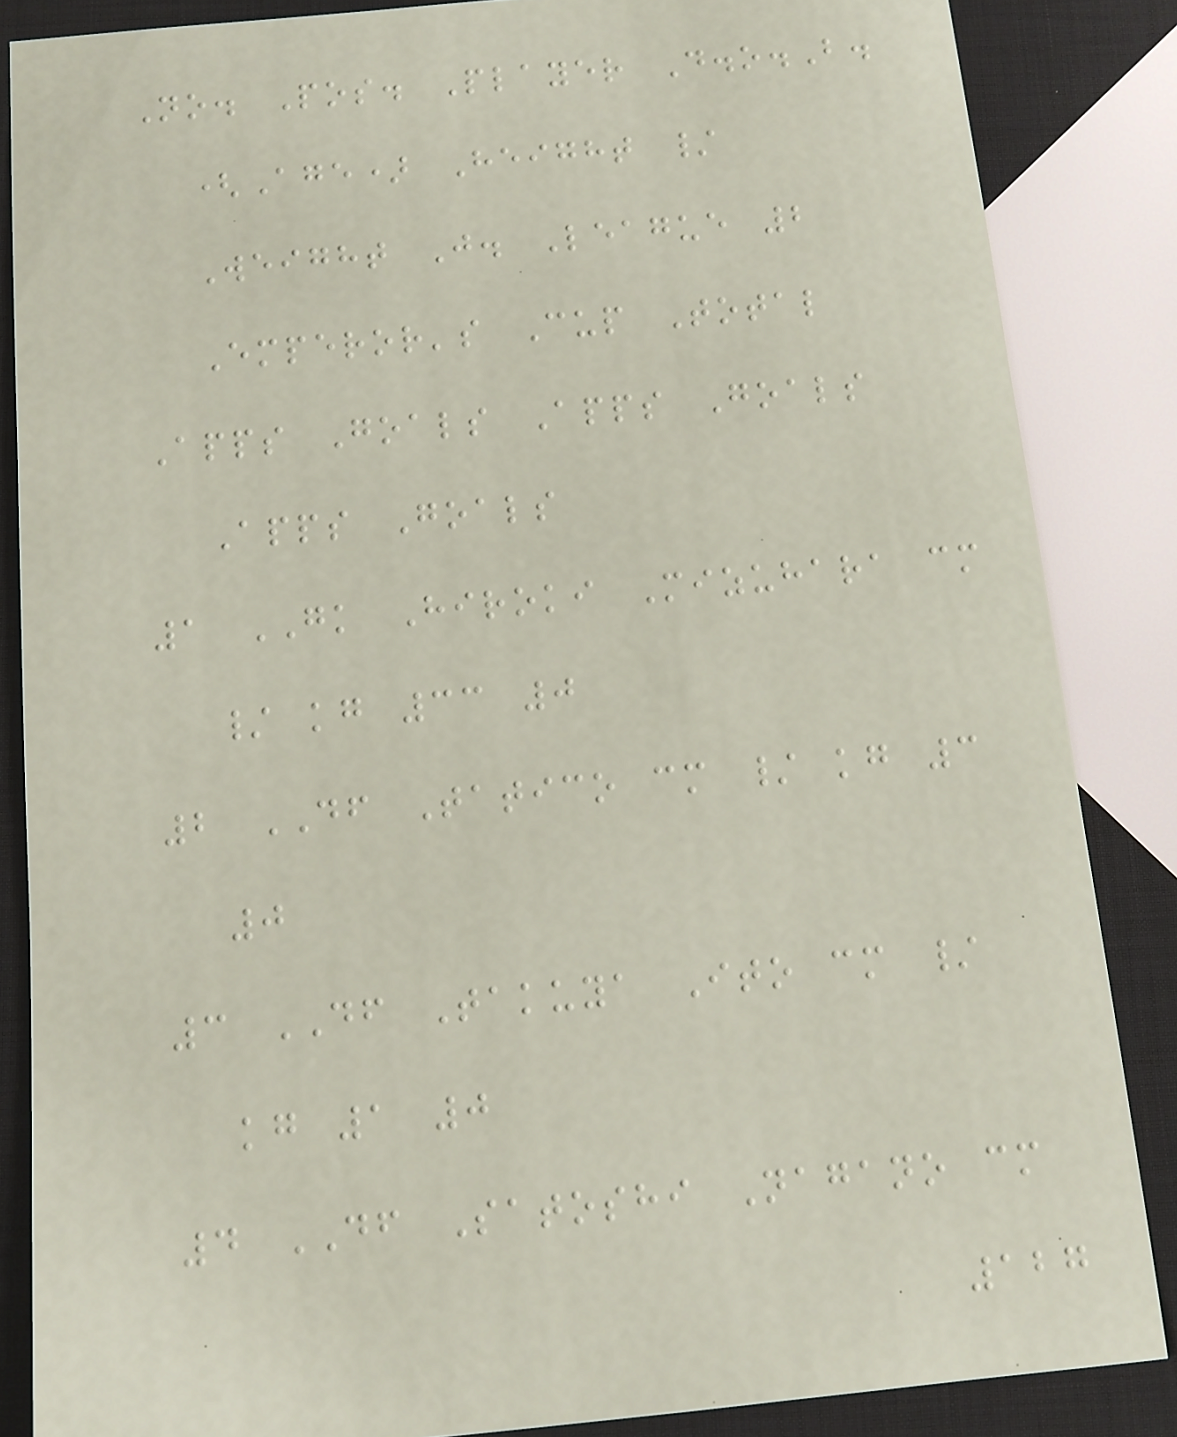No. Pos. Player D.o.B.
(Age) Height /
Weight J. League 2
Emperor's Cup Total
Apps Goals Apps Goals
Apps Goals
1 GK Hiroki Mizuhara cm
/ kg 33 0
2 DF Tatico cm / kg 3
0
3 DF Takuya Ito cm /
kg 1 0
4 DF Satoshi Nagano cm
127
